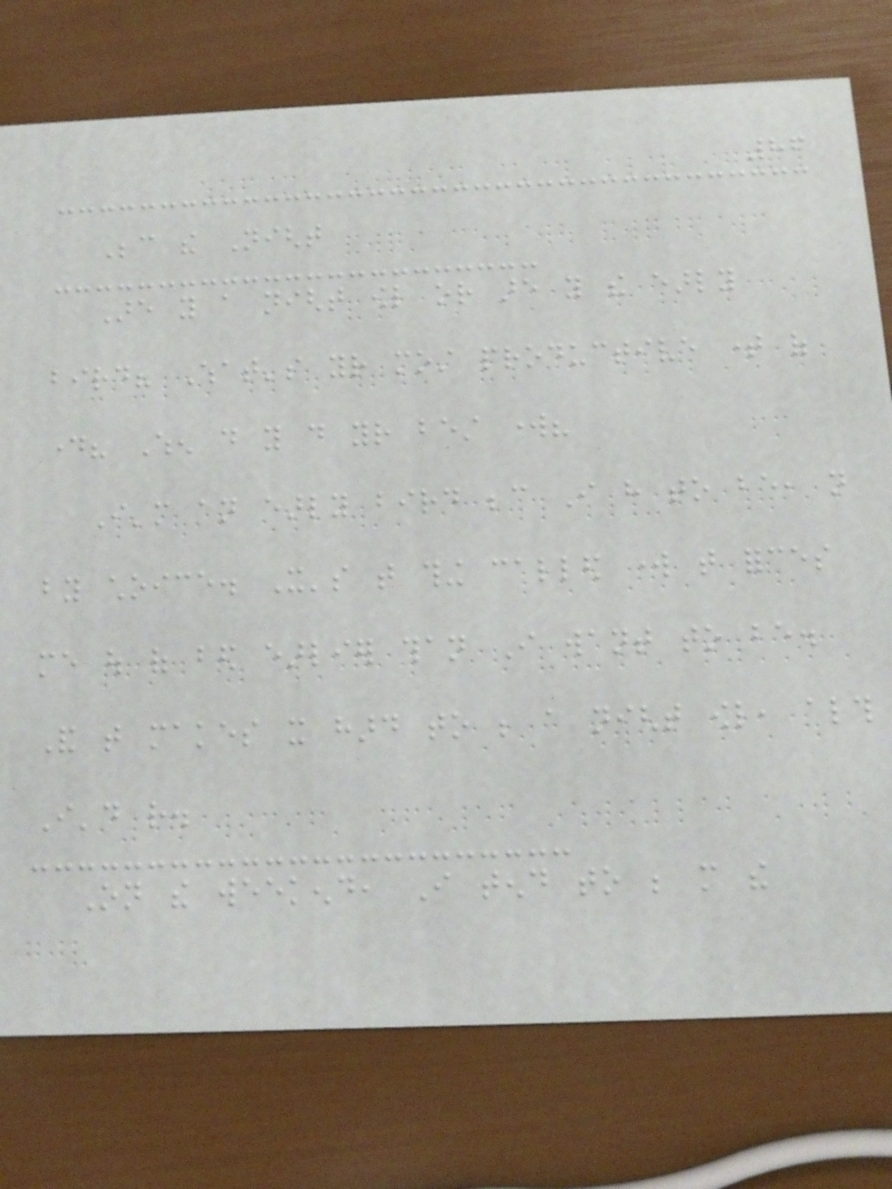86
Because the Night
Are you a night owl or are you the early
bird? What's your most productive time of
day? When do you do your best work?
I'm an early bird because I have to be, not
by choice. It's that thing called work that forces
me out of bed earlier than I want to be.
And that makes it hard to be a night owl, although
I'd rather.
On the weekend, I tend to be more the
